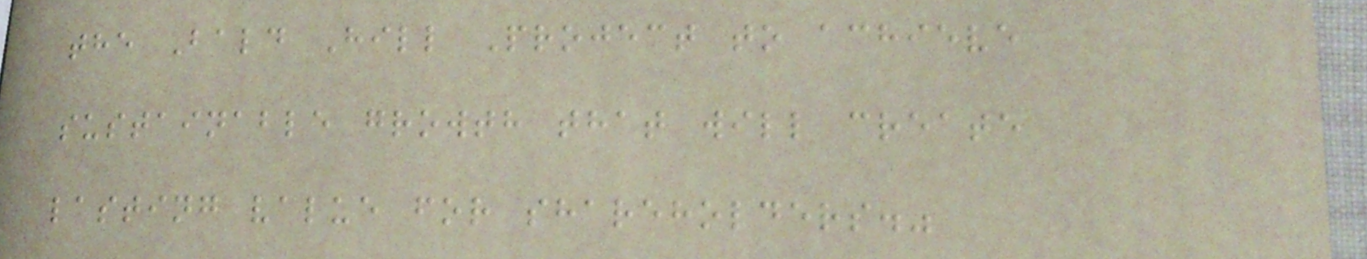the Bald Hill Project to achieve
sustainable growth that will create
lasting value for shareholders."
